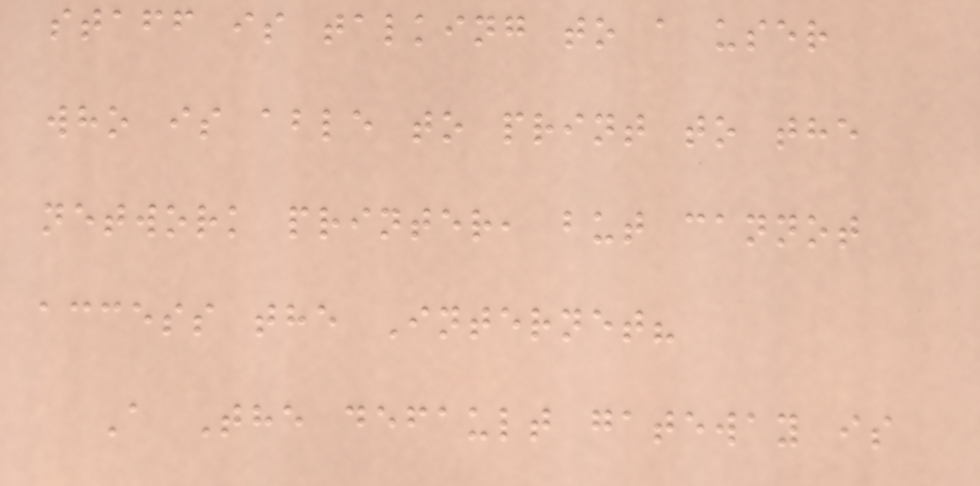staff is talking to a user
who is able to print to the
network printer, but cannot
access the Internet?
A The default gateway is
